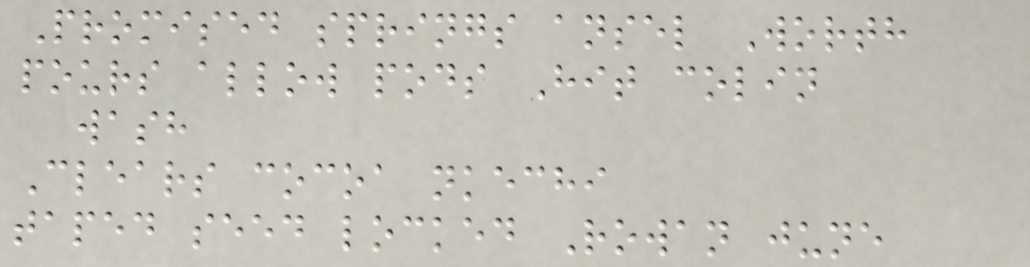Promised springs ansel Worth
pours allow pods Hit colin
wash
Clears cocoa nkechi
taped seed locked Rowan june
